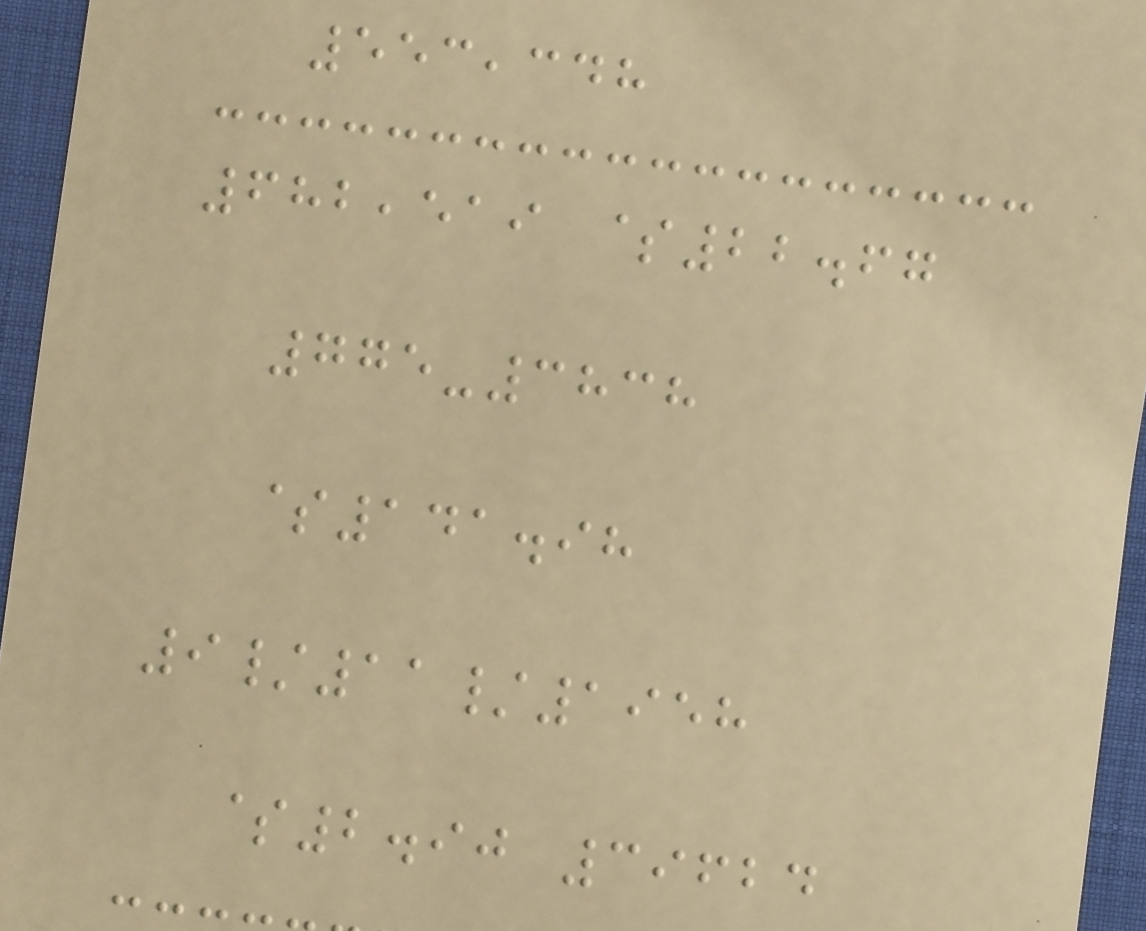553,348
682,519 $22.67
775-3838
$141.98
9/11/1958
$2.90 39624
